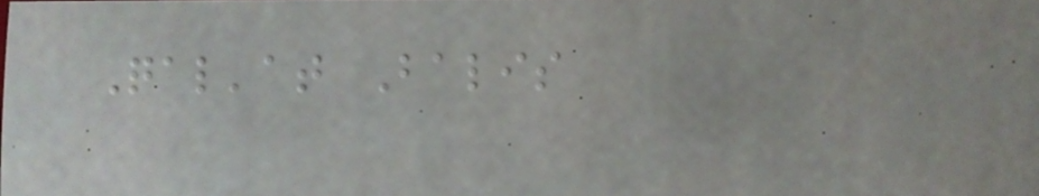Qal'at Balis
